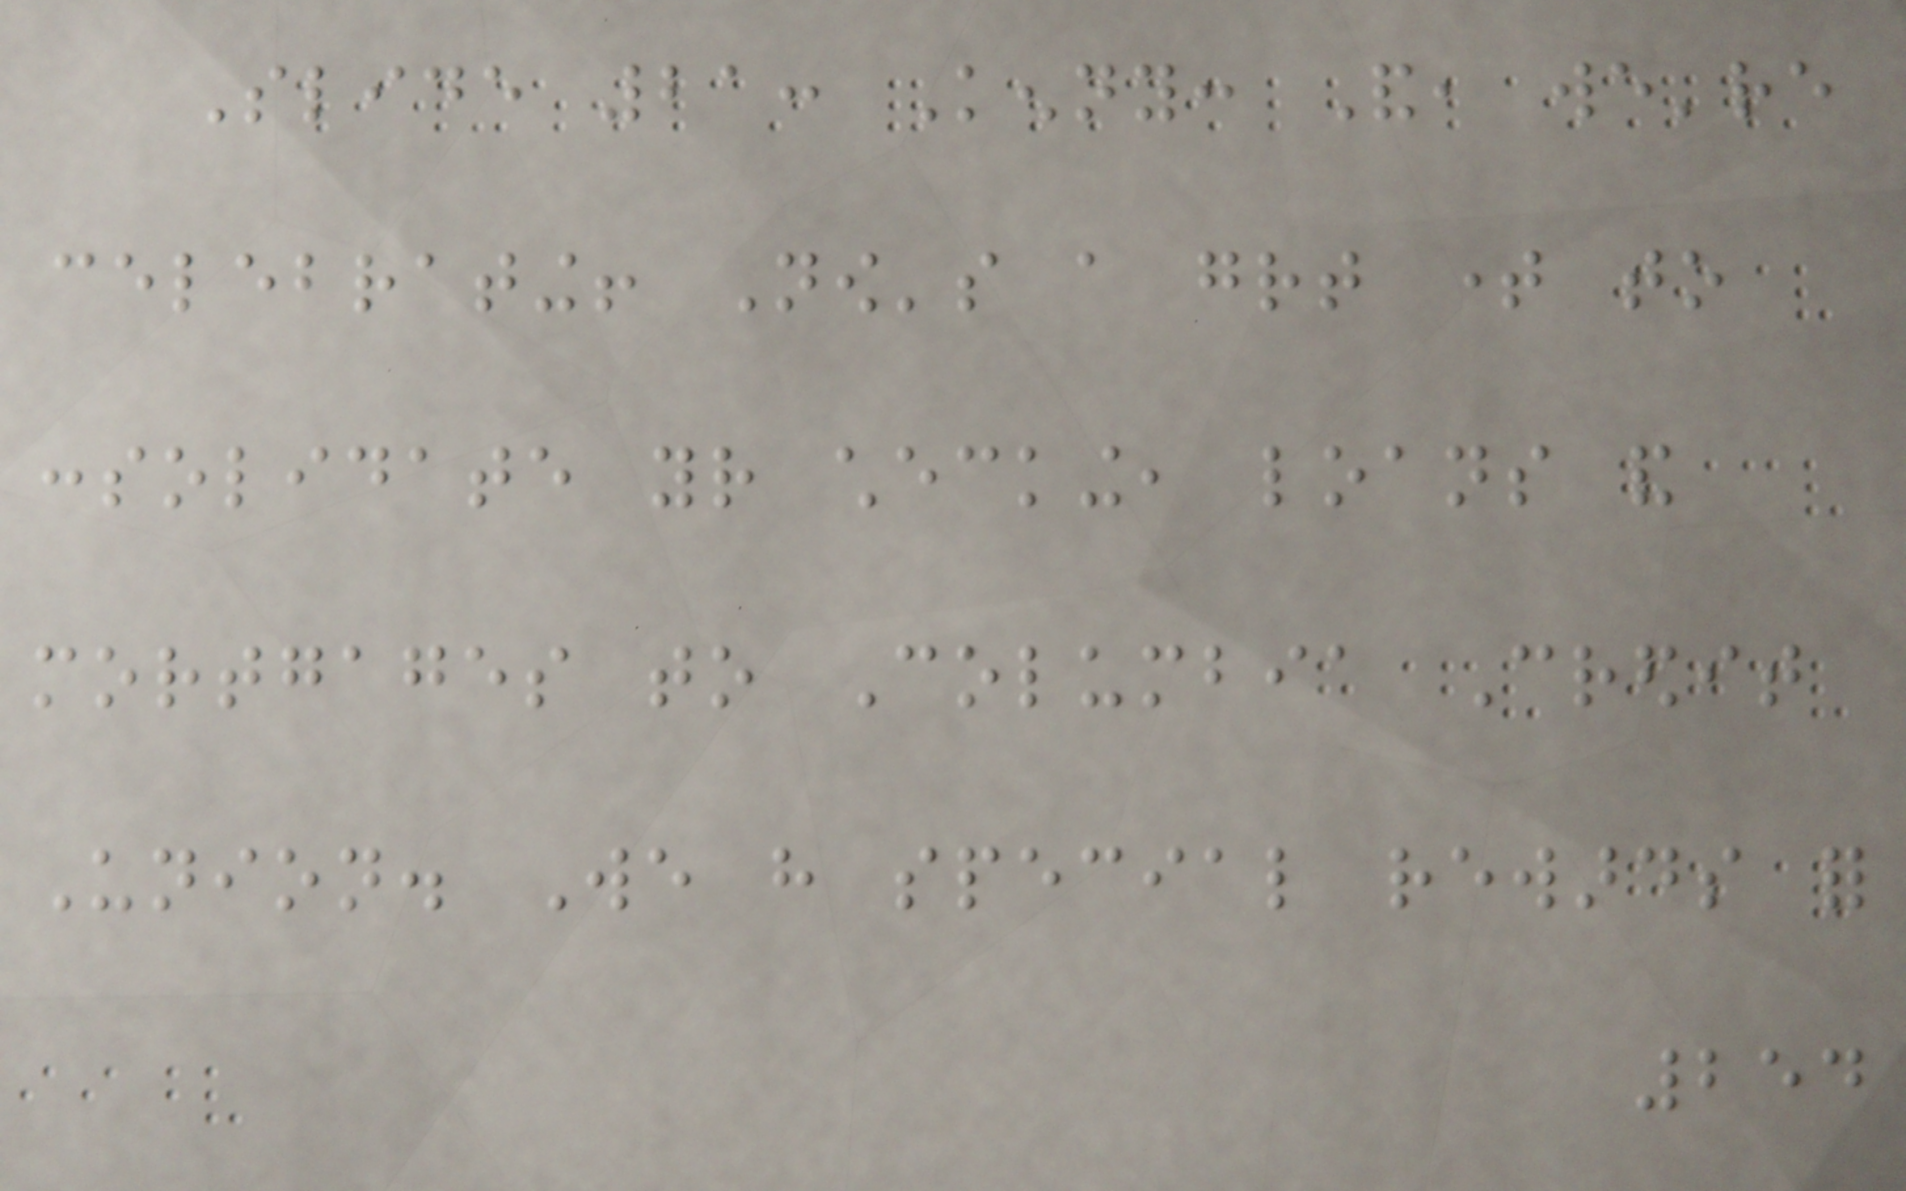Slide 21: Kenny: And, we're
celebrating! Now's a great time to
consolidate your checking, loans and
mortgages to Columbia Credit
Union. We have special rewards for
254
